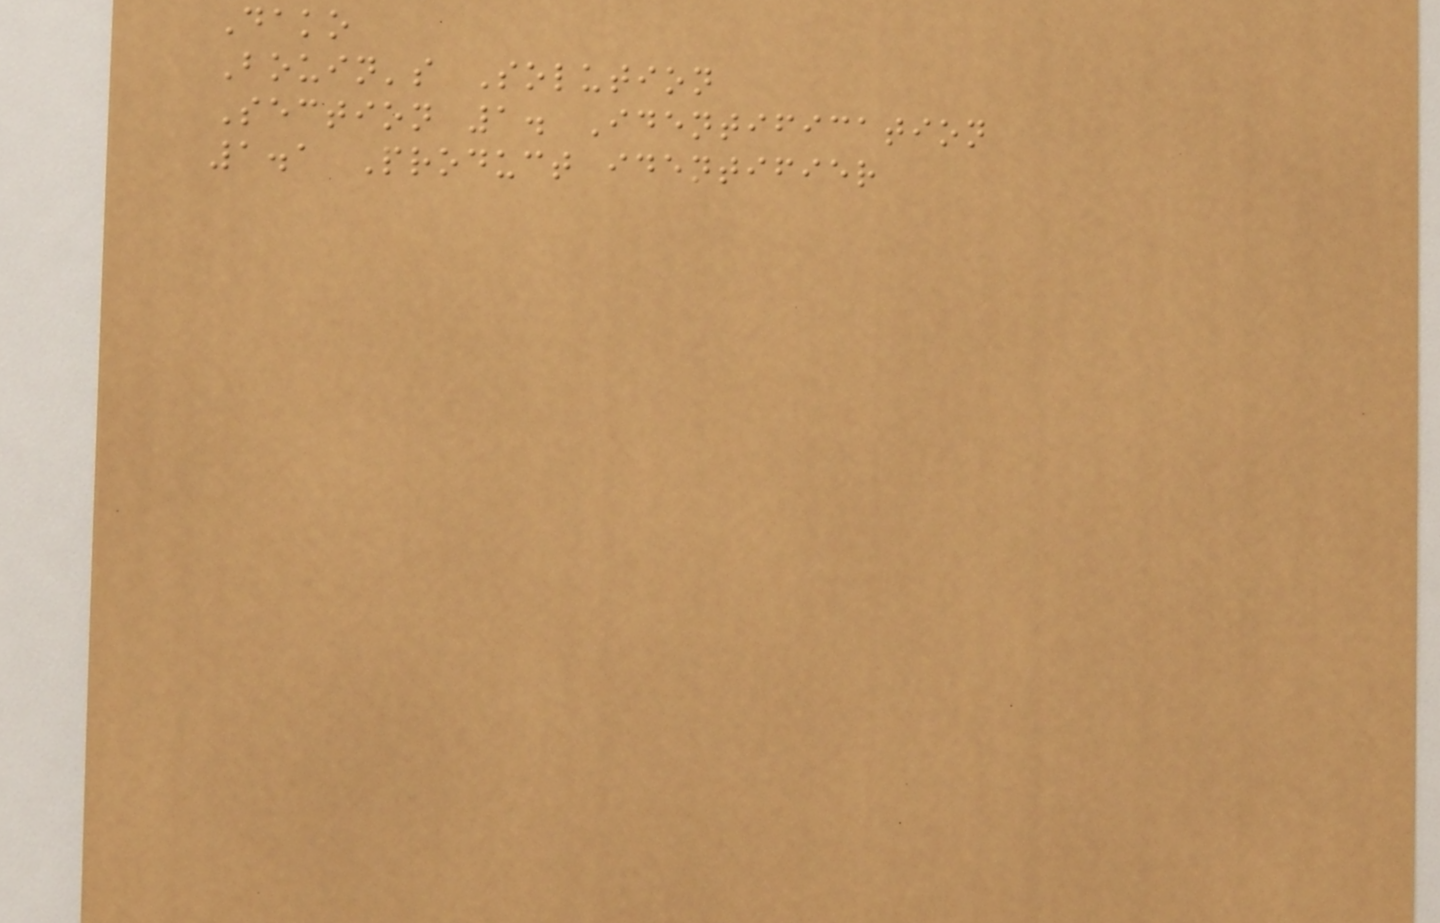Dako
Bouin's Solution
Section 1. Identification
1.1 Product identifier
